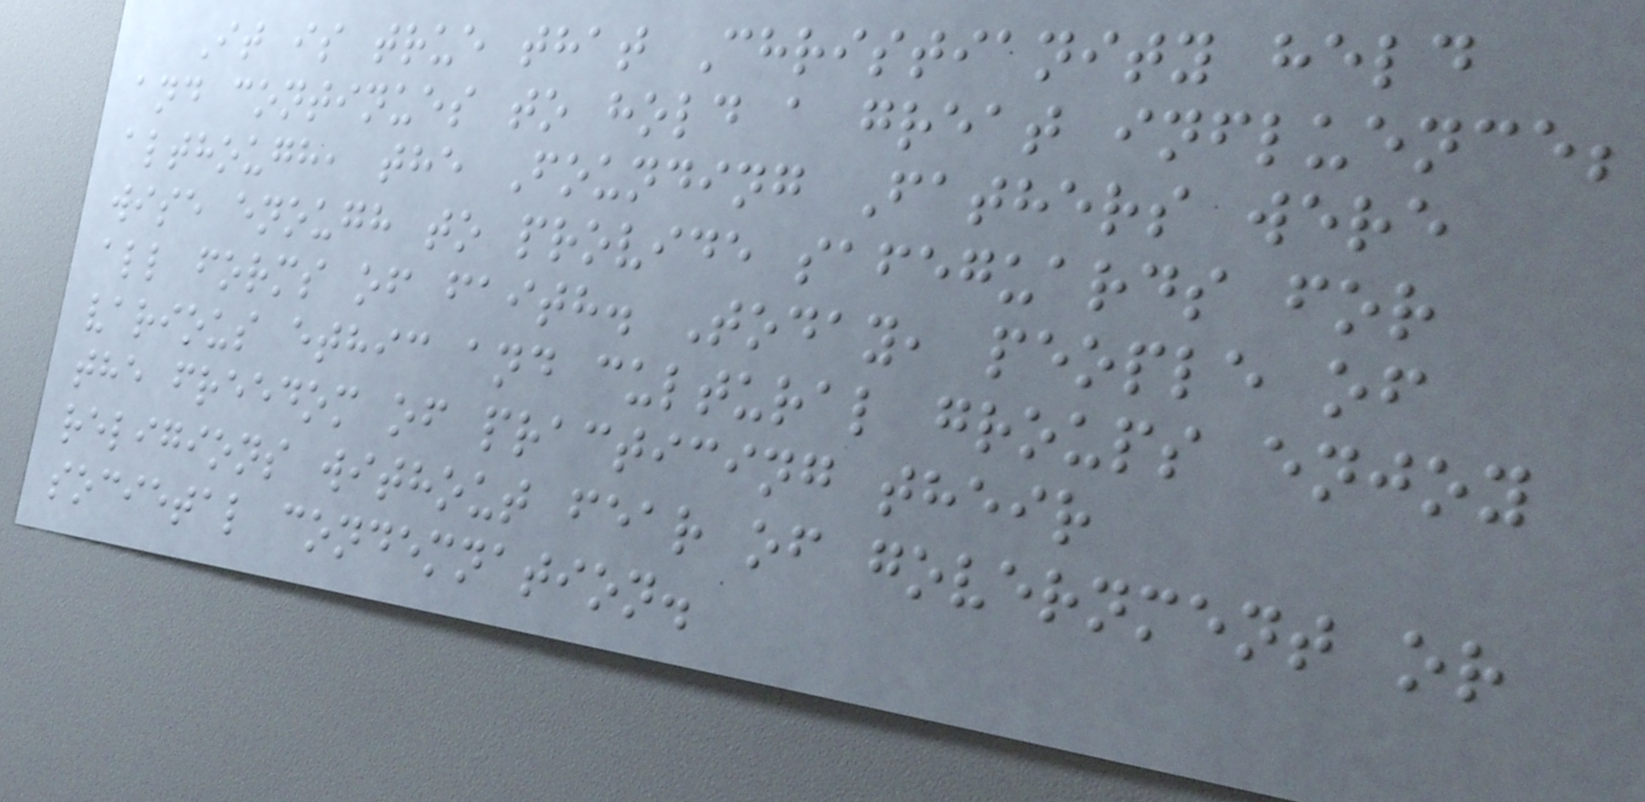It is true that Christianity held
and continues to hold a great influence;
although, the Founding Fathers were
wise enough to provide safeguards for
all forms of faith. Today, people of
various ethic and cultural groups enjoy
the freedom of practicing their
religions without fear of government or
societal condemnation.
